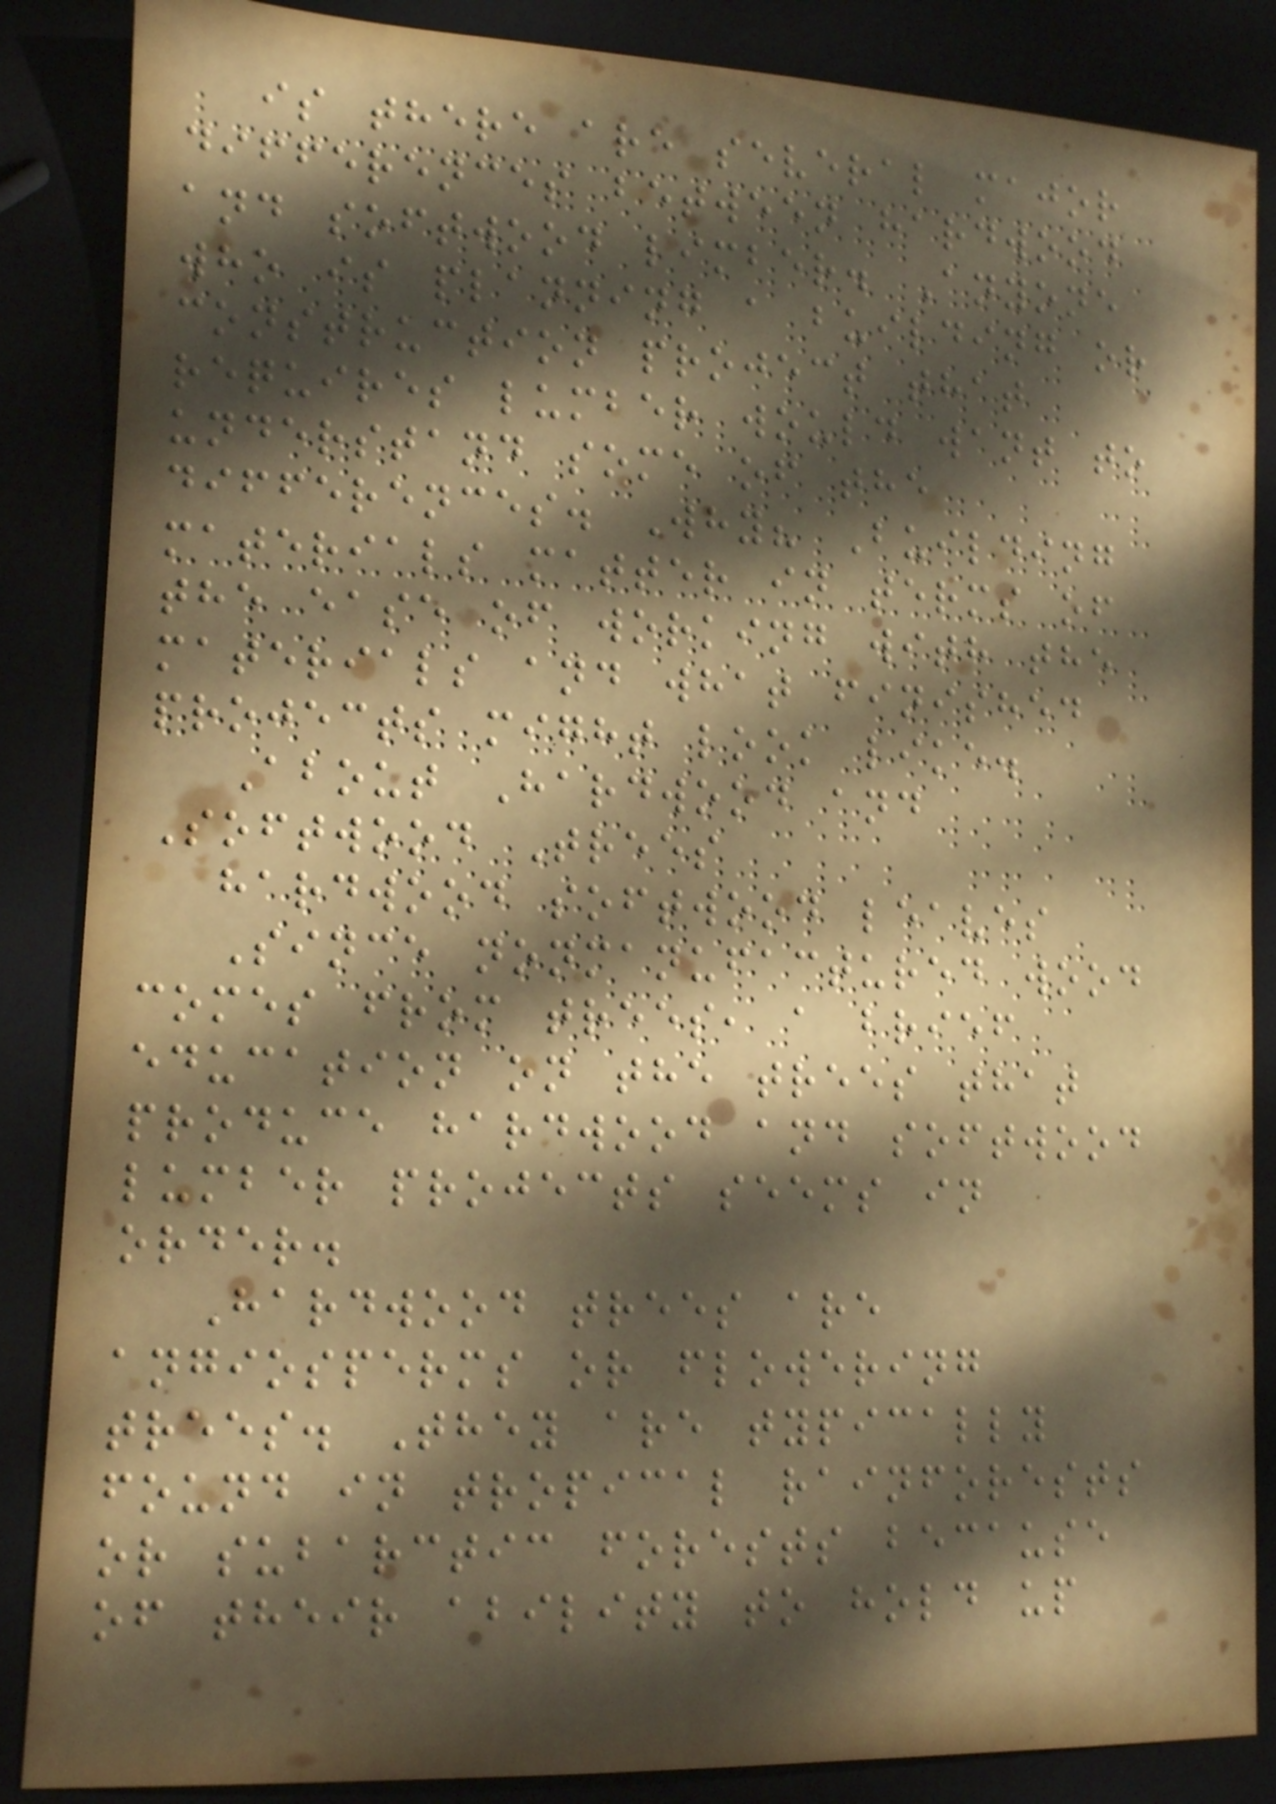is there are several major
differences between hardwood
and softwood limber. Anyone
who is planning a building or
construction project that
requires lumber would want to
understand some of the
differences. Why? Building
materials matter in terms of
the ease of working with the
materials and what finished
projects might look like.
About Hardwood and
Softwood Trees
hardwood softwood leaves
Since nonmanufactured wood
comes from trees, a brief
education on the trees that
produce hardwood and softwood
lumber projects seems in
order.
Hardwood trees are
angiosperms or flowering
trees. They are typically
found in tropical rainforests
or subarctic forests because
of their ability to hold up
